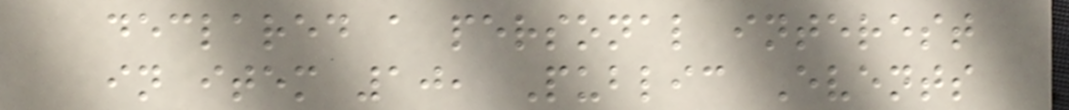declared a personal interest
in item 10, Public Events
